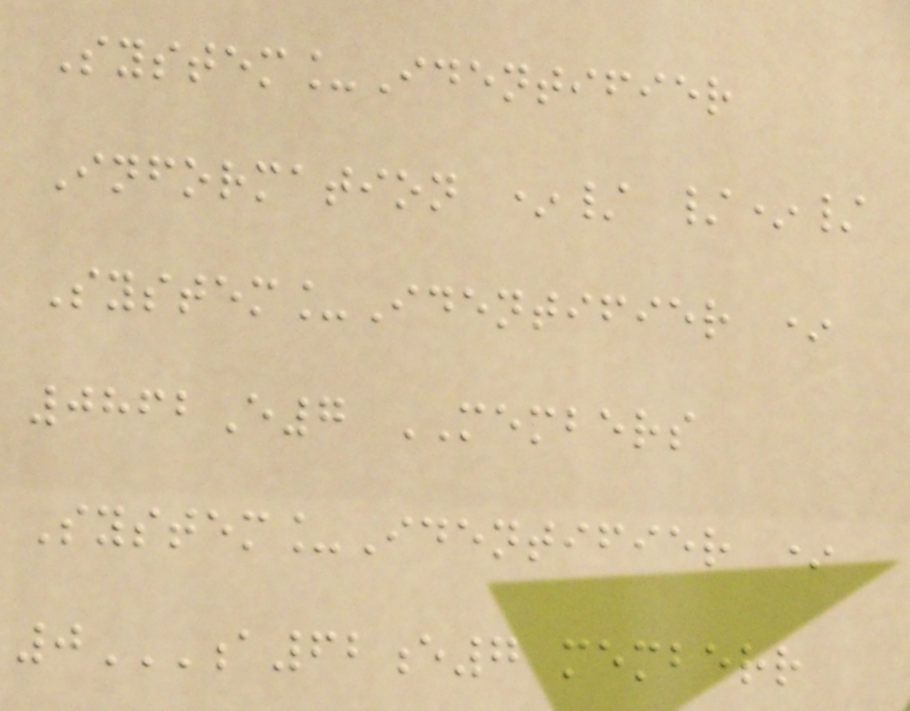System_Identifier
Information */ /*/
System_Identifier *
0862E7 MEMBERS
System_Identifier *
0A62E7 MEMBERR
